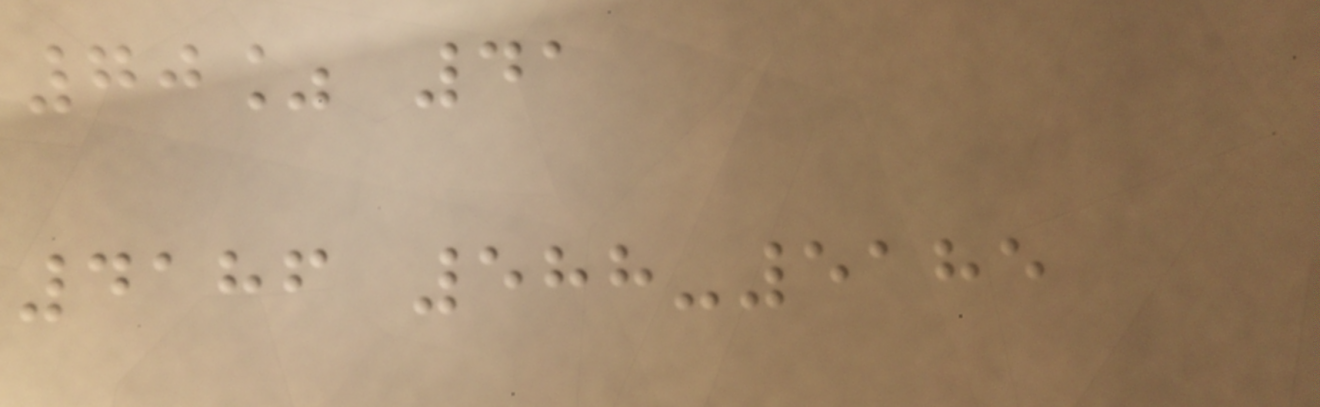70% 41
4186 588-5185
